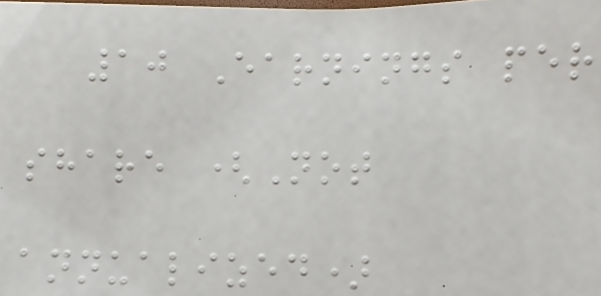10 Earnings per
share (Not
annualized)
